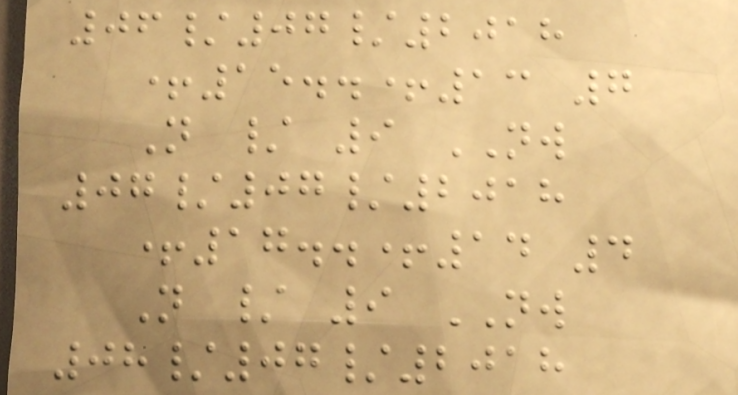06/07/2018
+15..+13 7
N / 9 NW
07/07/2018
+17..+14 4
N / 9 NW
08/07/2018
